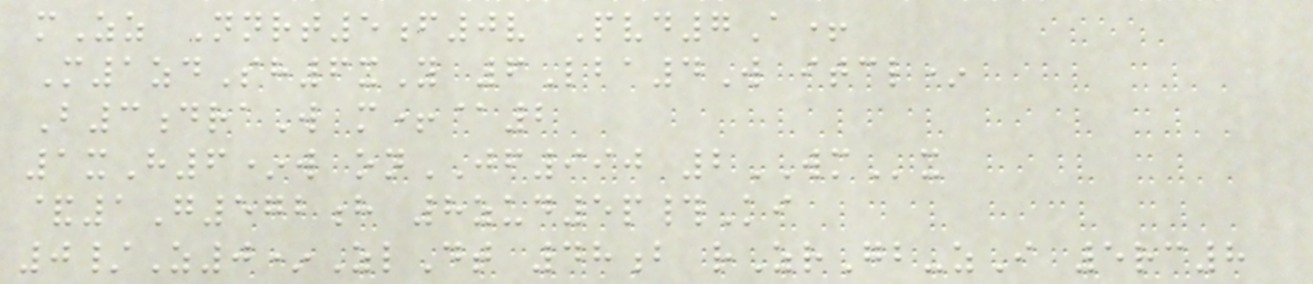mZz Nnrt5f0v Pvd7A+
M1zdSh6xY 6Lba4W itcl*
B3draW m+@2
1xH6*w onJF990 2WMx
&1G572h 8zud5p#Ki
0/Z0*ZlDt 48b rZrGb-zI 5rc8
